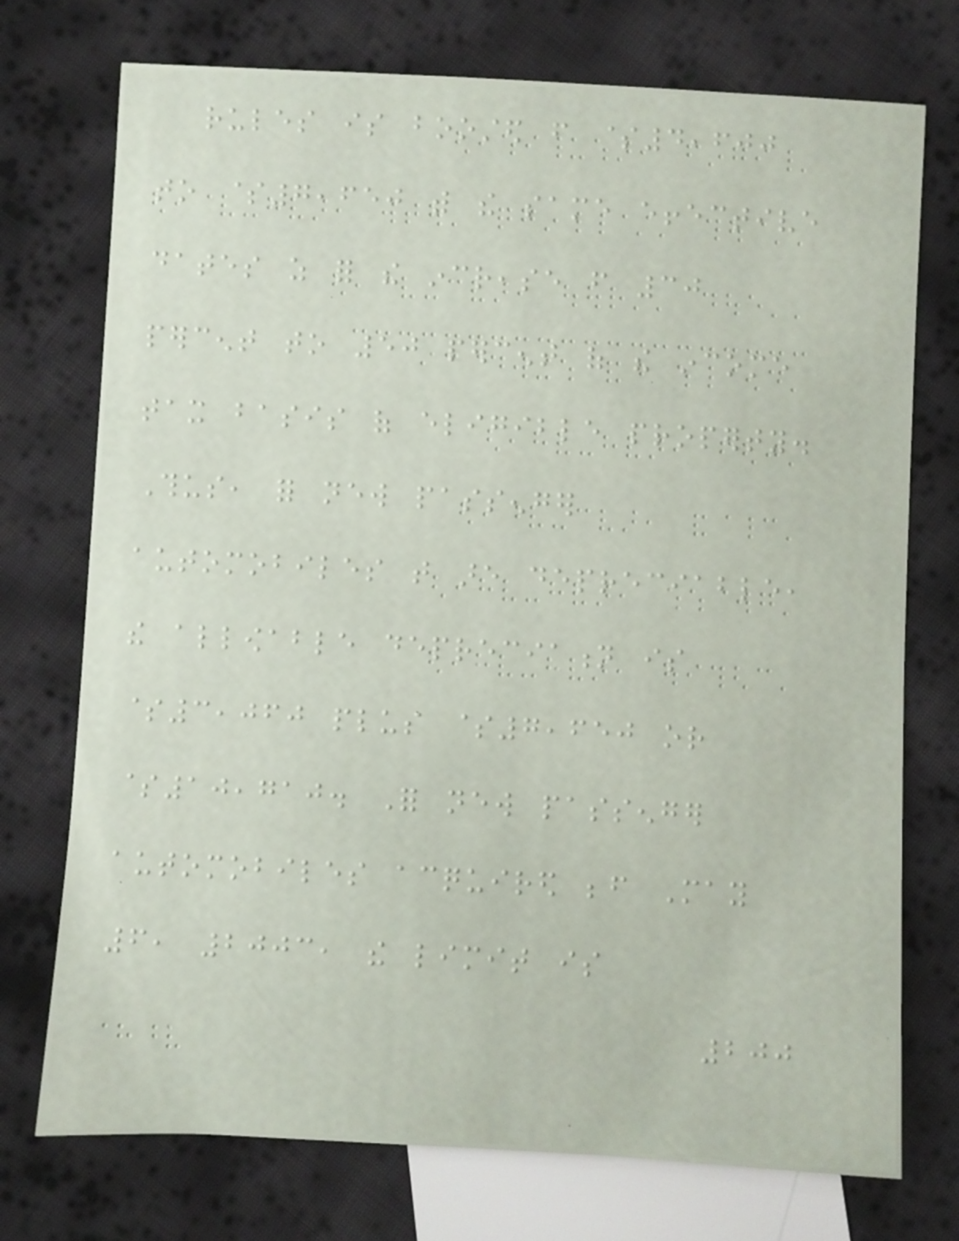rules is boosted from $4,600
to $7,650 with the same effective
dates as for the increase from 30
percent to 50 percent of the income
tax basis of eligible property.
Thus, for new passenger
automobiles that are depreciable,
the allowable depreciation is
$3,060 plus $7,650 or
$10,710. For new passenger
automobiles acquired before May
6, 2003, the limit is
200
